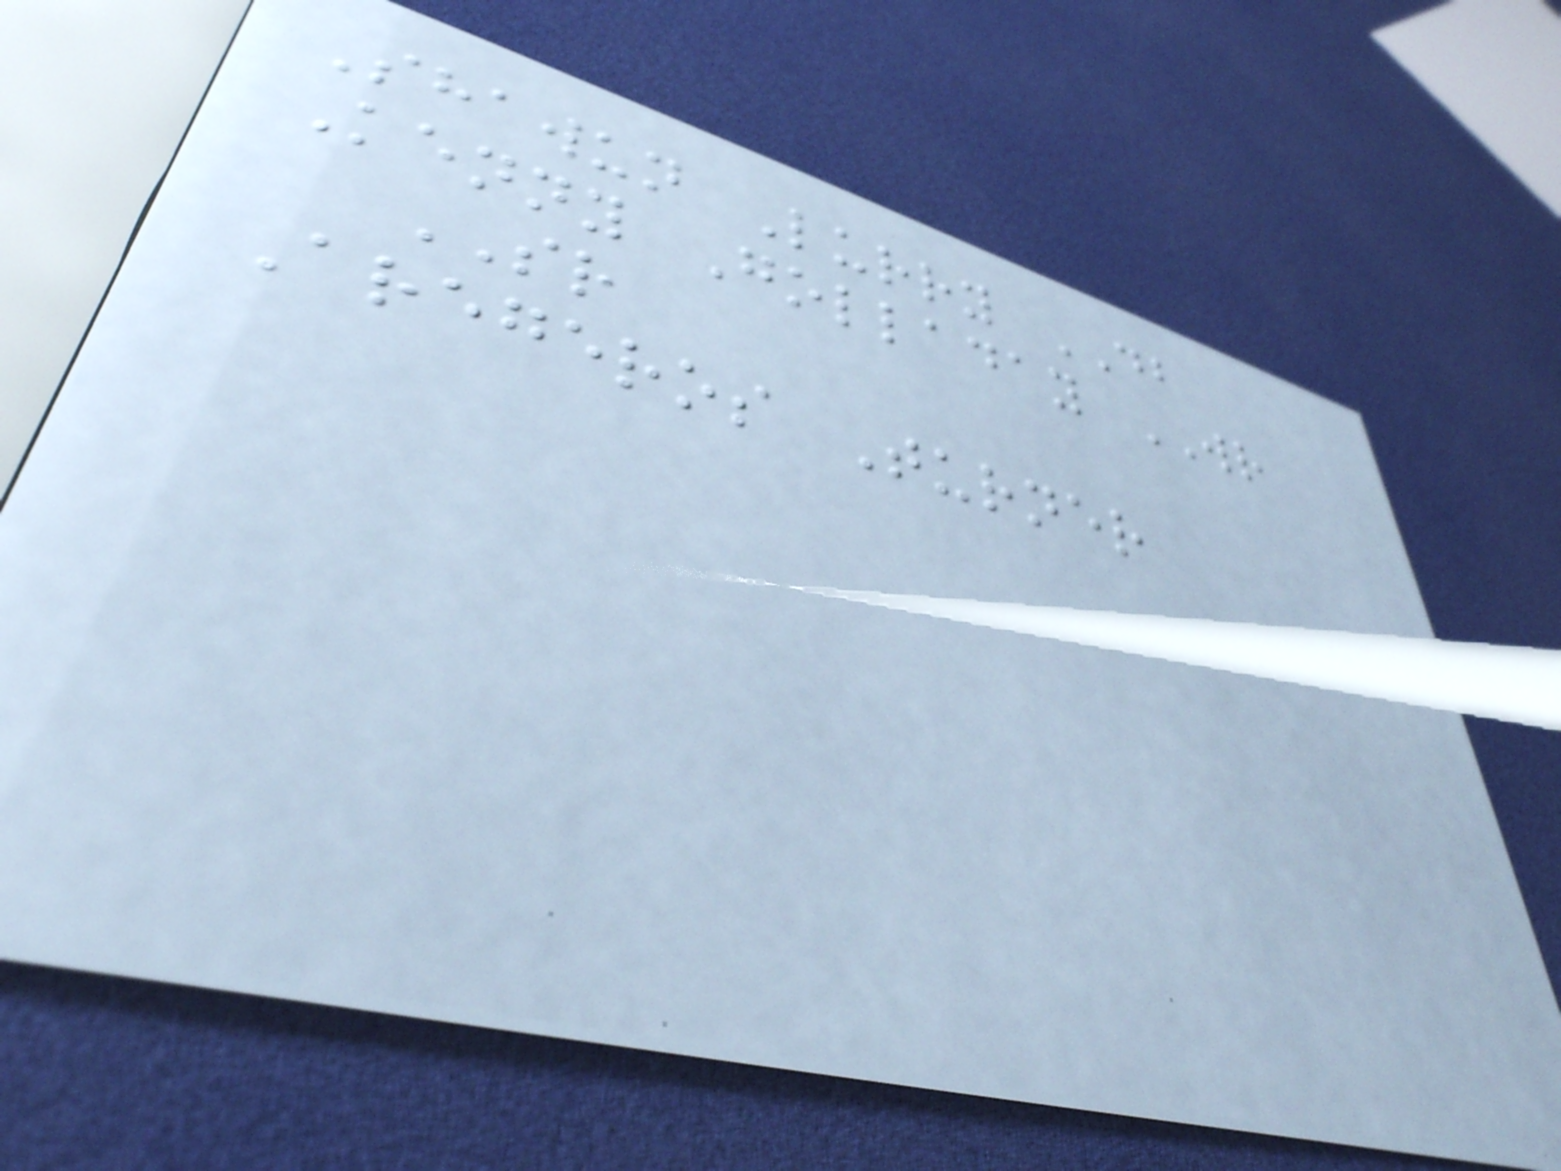Shawun Lurry DB
Kenny Golladay WR
SR
Aregeros Turner
